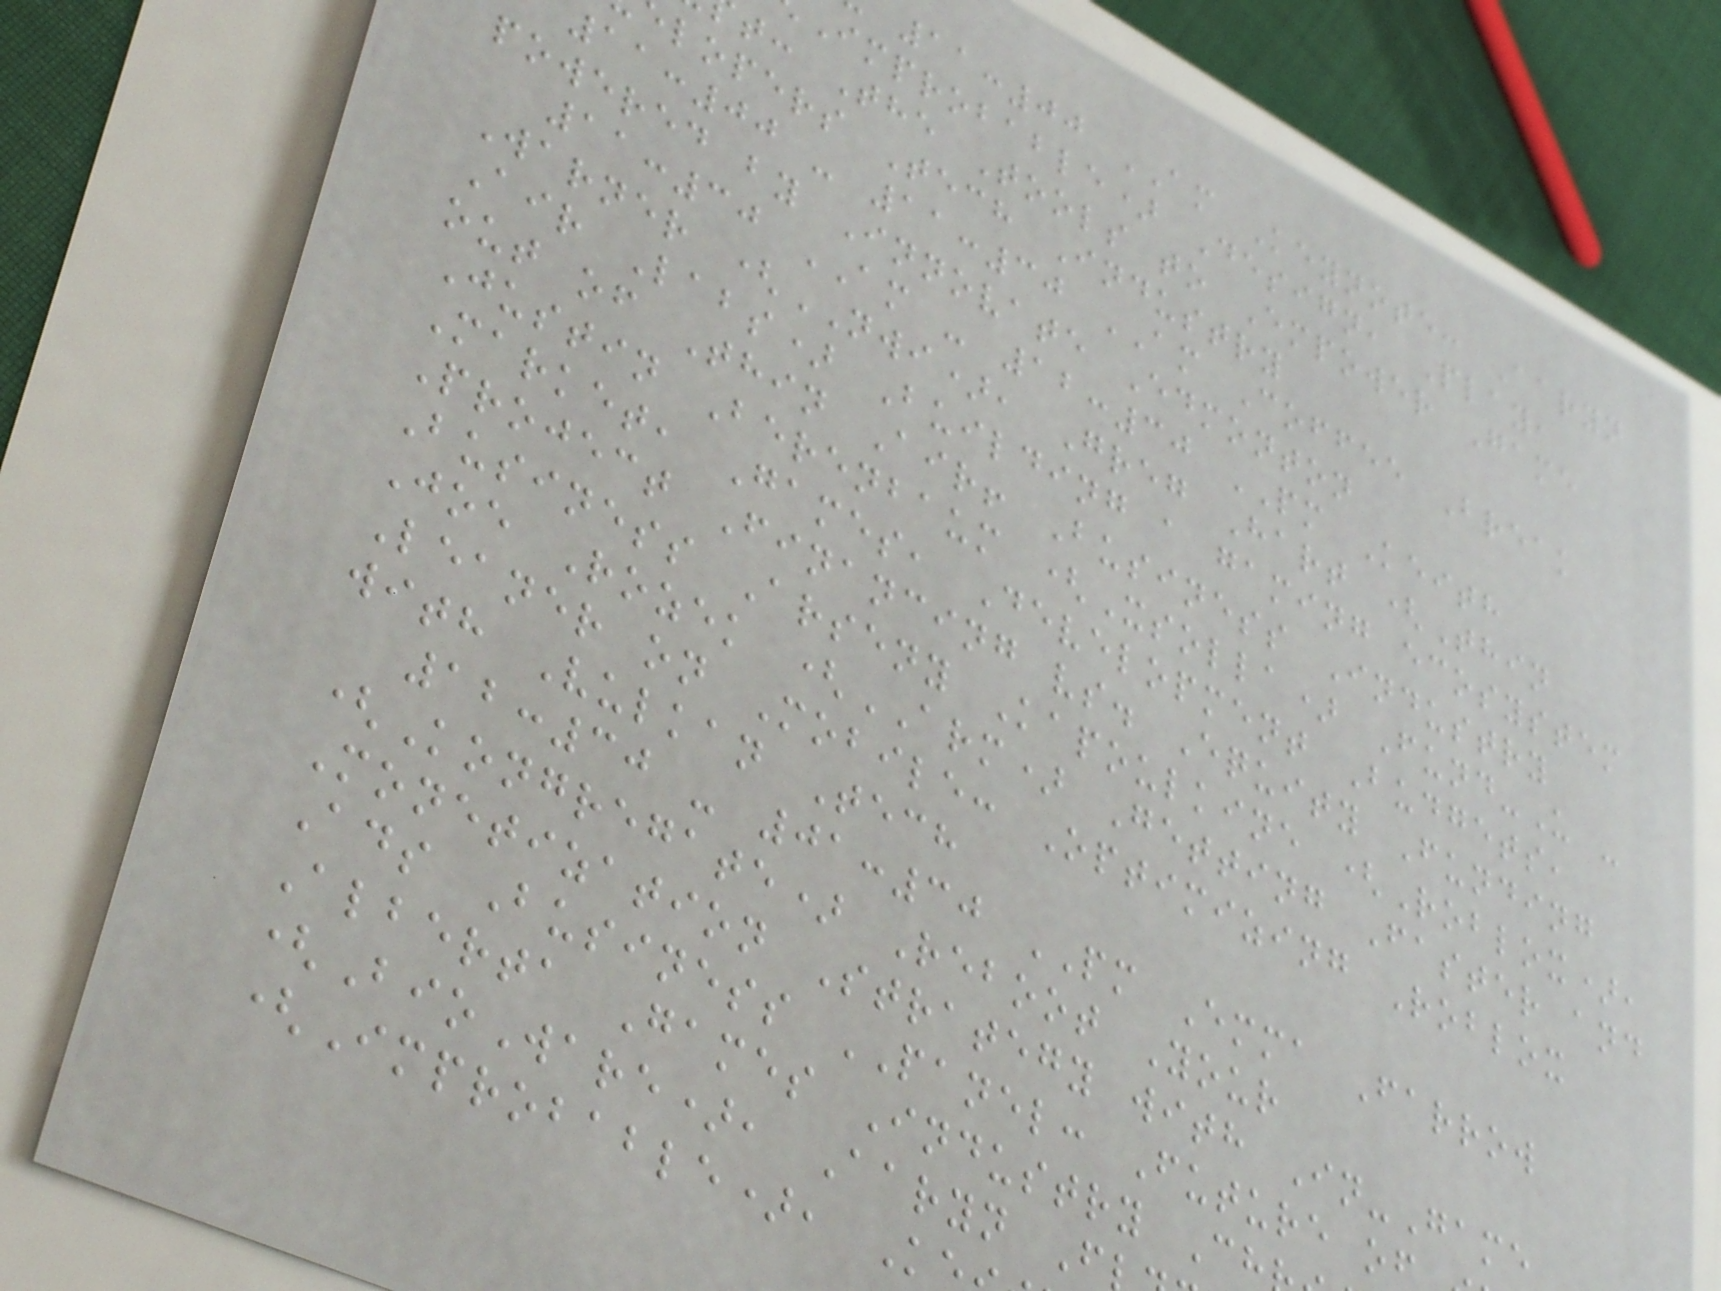11:00 AM Keynote: Aaryn
Improbable) Design, Play,
t: The Tools to Empower Game
lopers Tech Industry
11:00 - 11:30 AM Coffee Break
powered by Innovate Edmonton
11:30 AM - 12:30 PM Keith
Warner (NWI), Greg Hart (Thin
Air Labs) Building a gaming ecosystem
out of Thin Air! Business Industry
Justin Berenbaum (Xsolla) Fund-U -
Market, Games, Development Budgets,
Project Financing vs. Equity Funding
Business Arseny Kapoulkine (Roblox),
Joe Rozek (ARM) Getting Faster and
Leaner on Mobile: Optimizing Roblox
with Vulkan Tech
12:30 - 01:30 PM Emma Farrow
(Kongregate) Reboot Your
Monetization Strategy with In-Game
Ads Business PANEL: Future of
Alberta Games Industry Ch
(BioWare), Aaryn F
(Improbable), K
